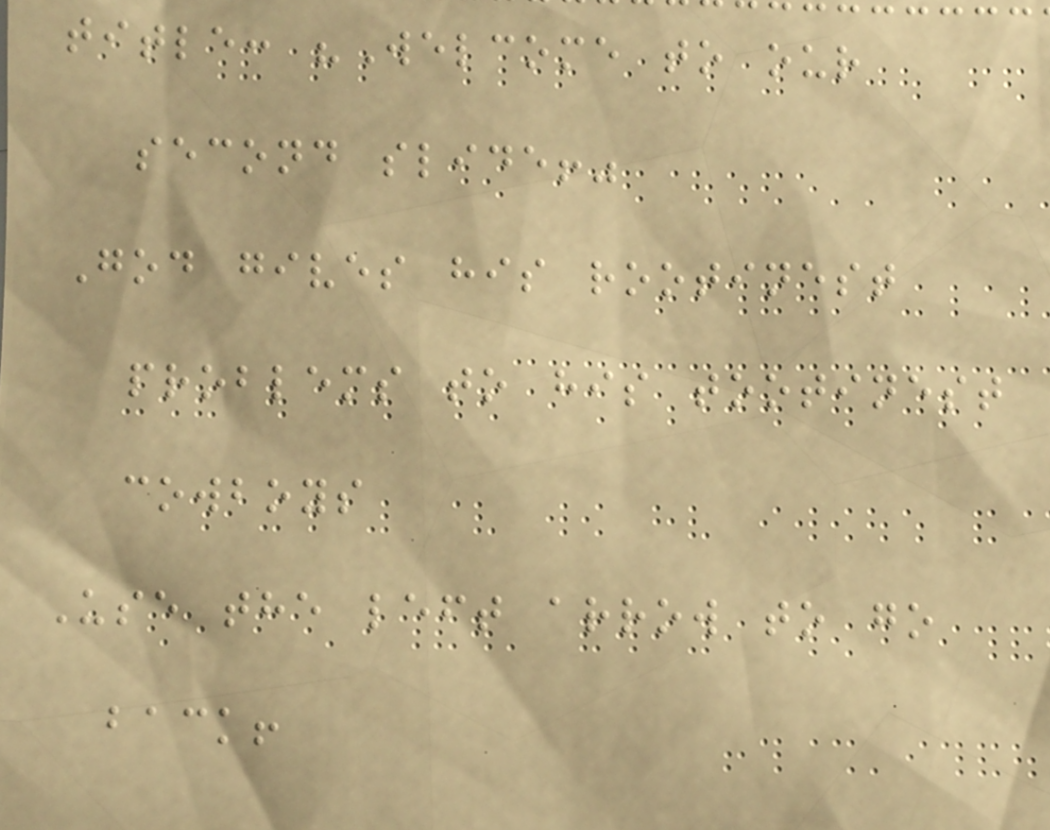title: "Welcome to our
second slide!"
God gives his rootinest
problems to his tootinest
cowboys
Use the left arrow to go
back!
